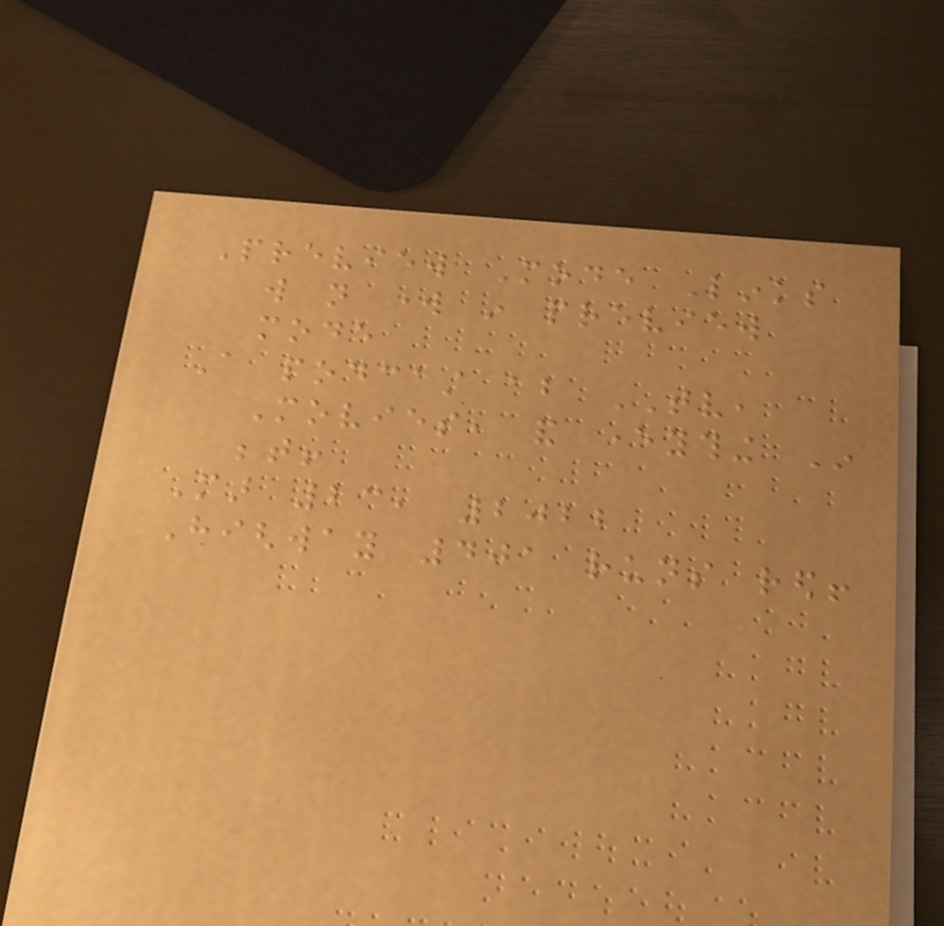Preview Mode Links
will not work in preview
mode
A podcast about TV,
Movies, and everything In
between!
Mar 23, 2022
Highway 401 runs red!
